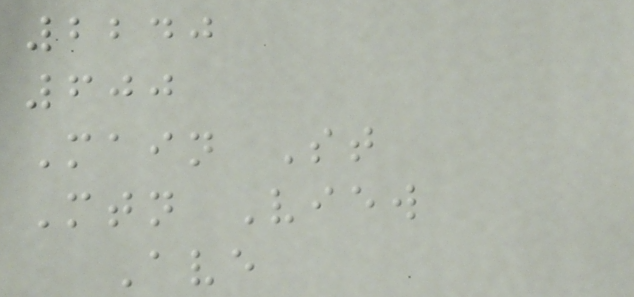2240
600
Main St
Mtn View
Ave
